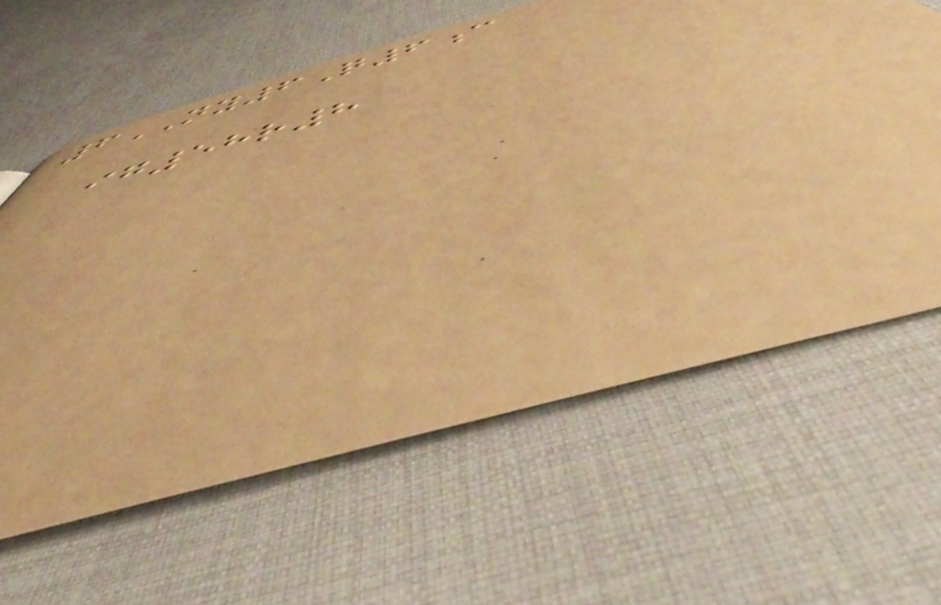6NY6Q6c
ig58r8
